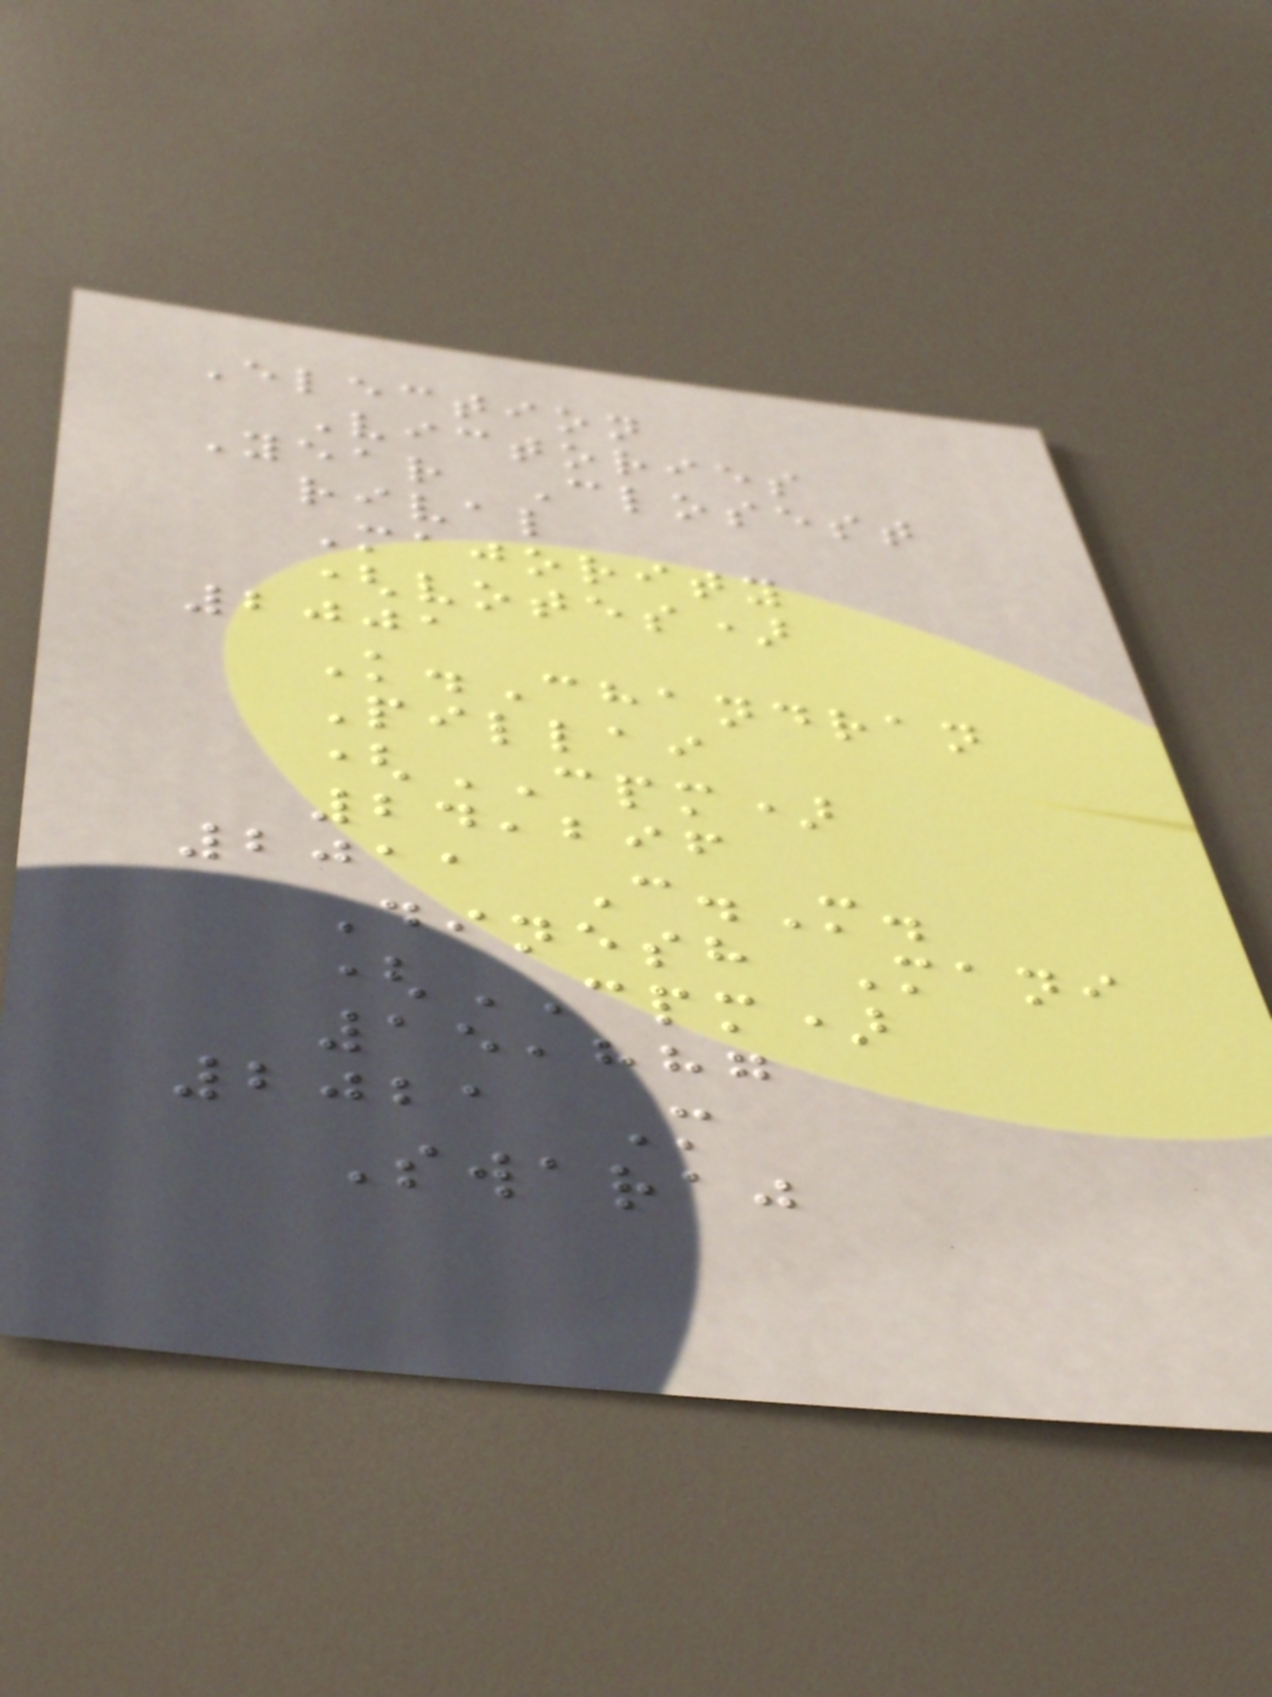Election
Victories
Year Closest
rival
Majority
(votes)
2001
K.Chandran
Pillai
(CPM)
24,296
2011 C.M.
Dinesh Mani
(CPM)
15,887
2021 M
Swaraj
